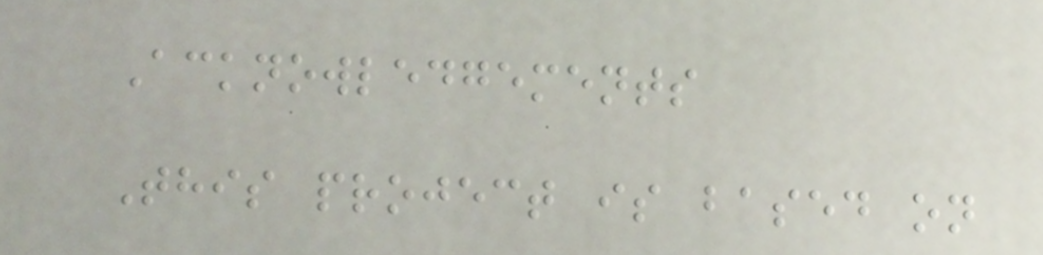Acknowledgements
This project is based on
